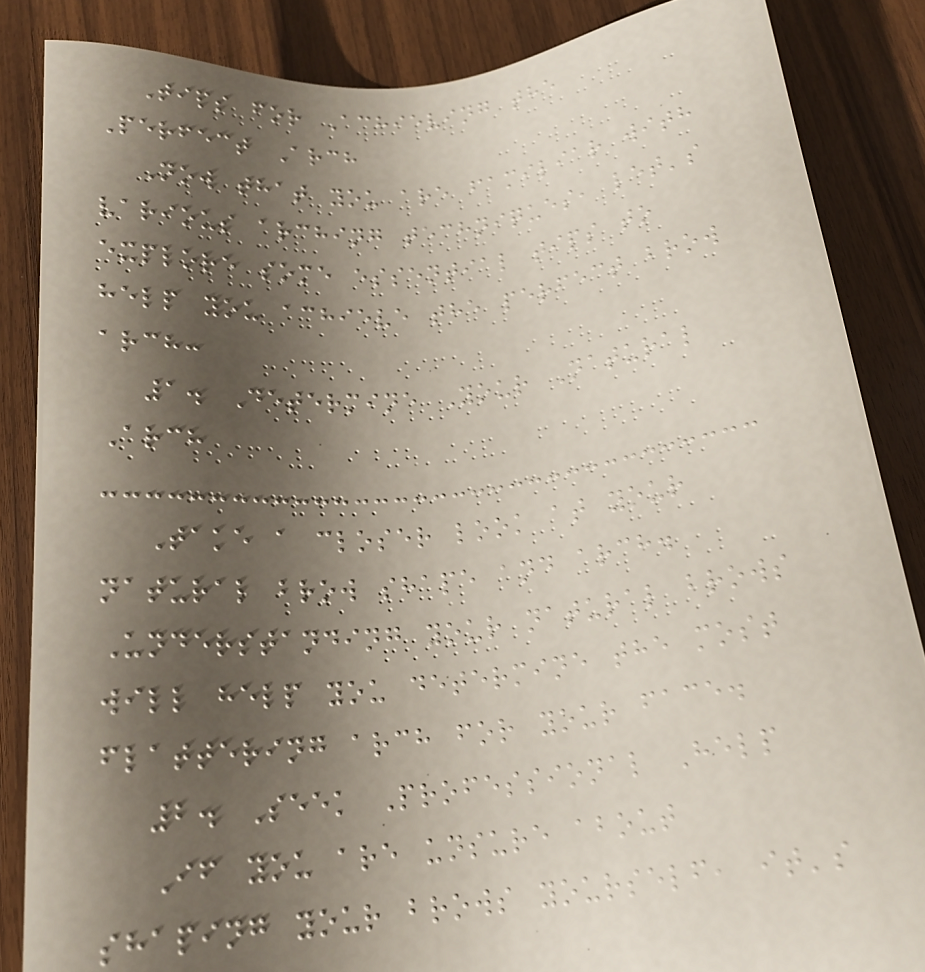Tips for Achieving the
Perfect Arch
Now that you are familiar with
various arching techniques, let's
explore some essential tips to
help you achieve the perfect brow
arch:
1. Determine Your Natural
Arch
Take a closer look at your
natural brow shape and arch.
Understanding your natural brows
will help you determine the most
flattering arch for your face.
2. Seek Professional Help
If you are unsure about
shaping your brows yourself, it's
